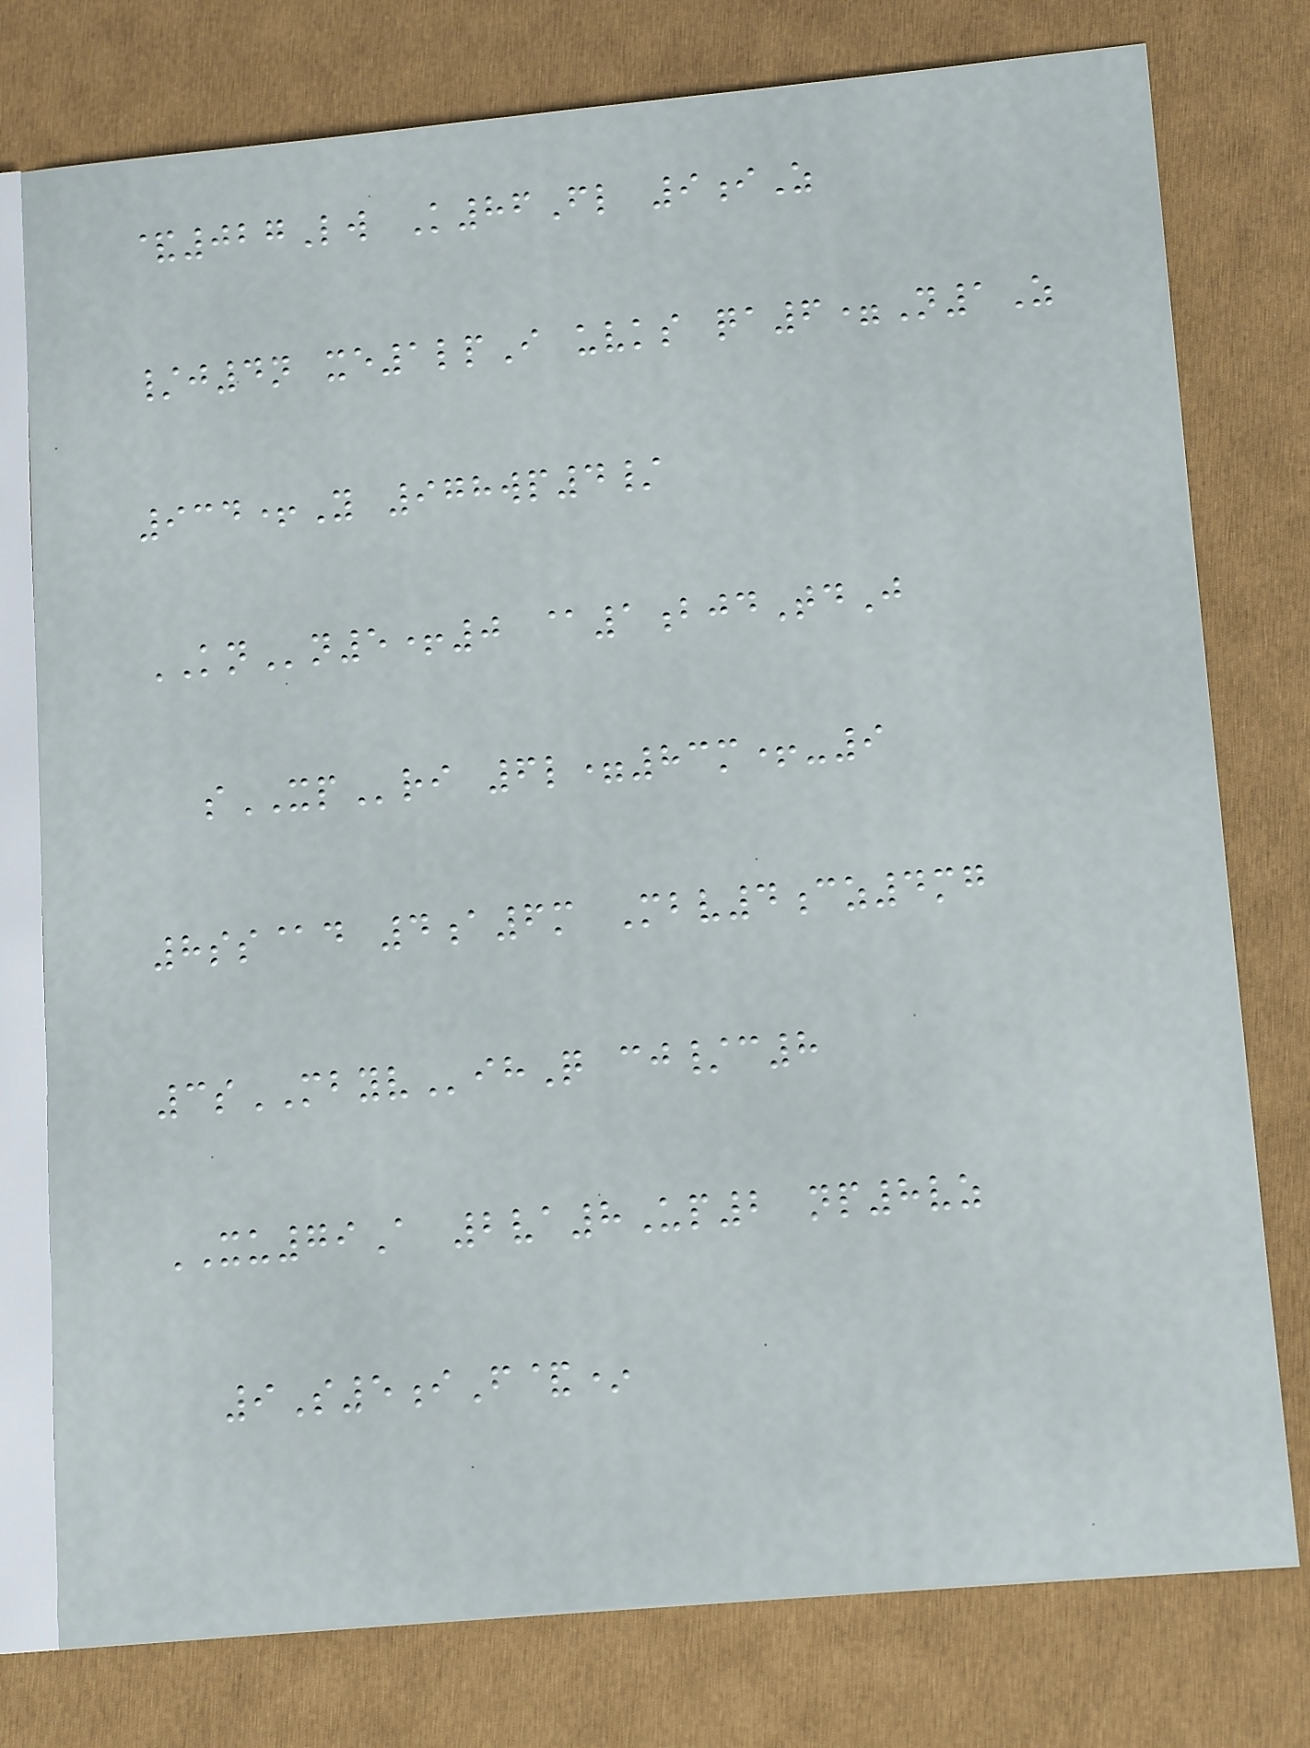&027Lw K86Fl 9iZ
/j4n xe1lpI uvks qa6=N1Z
934+Y 978wp4/
KNn5+0 @1bjdTdJ
sXPri 6l=83m+-9
8ss@d 4a6m Mbv4cz4mg
3sMBYVihQ cj/c8
XU79A 2va8Up2 np8vz
9S5iF&*
